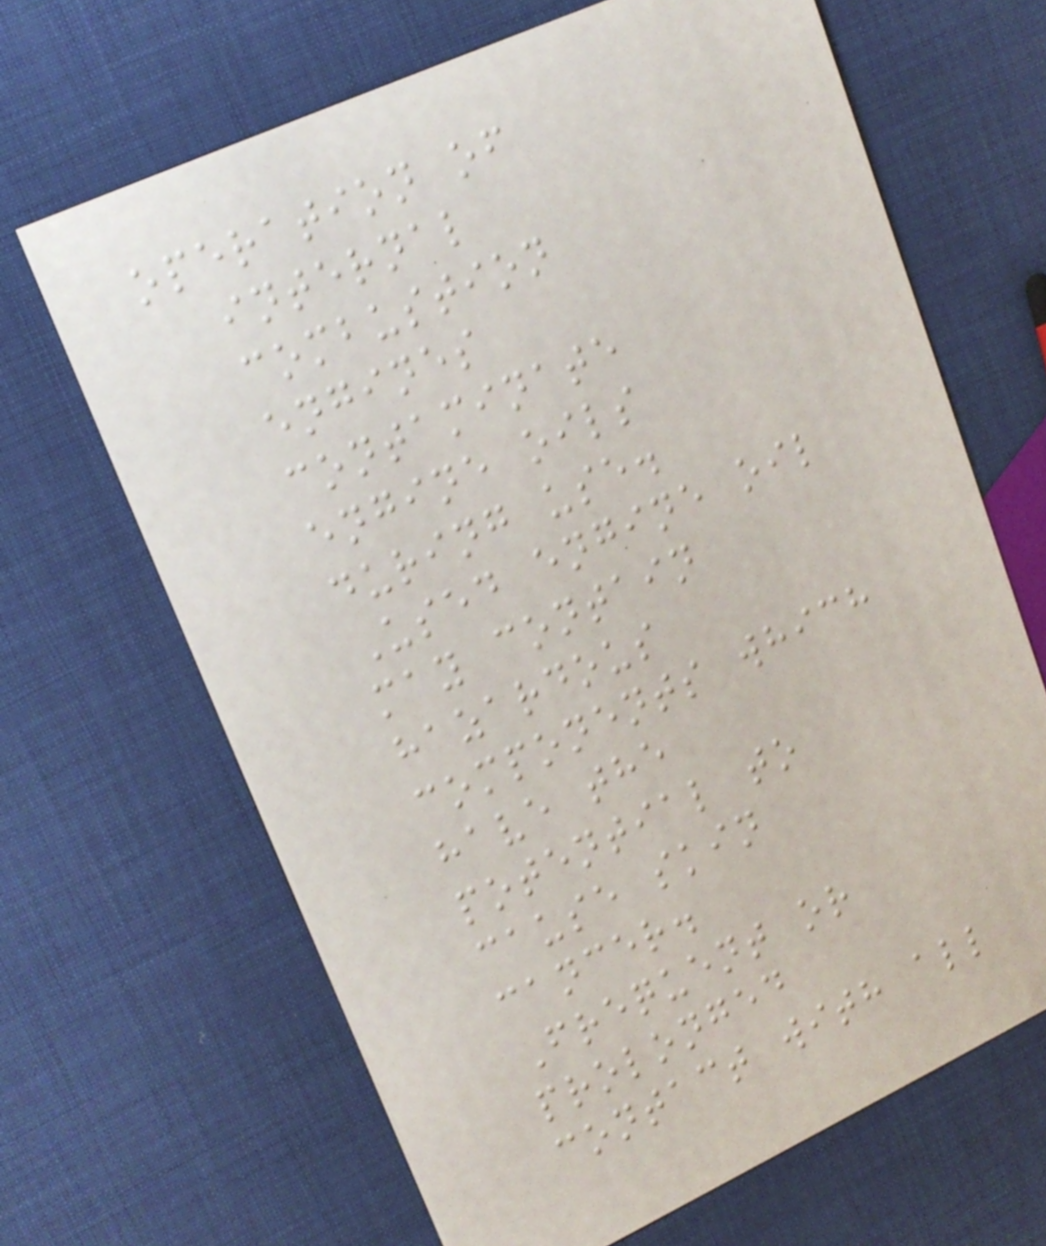operation of
internal
combustion
engines
contaminate
engine oils
during use.
Used engine oil
may contain
hazardous
components which
have the
potential to
cause skin
cancer.
Frequent or
prolonged
contact with all
